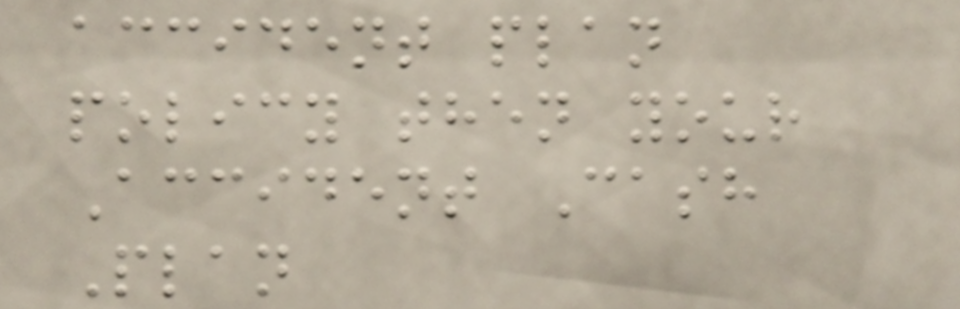accident plan
policy then your
Accident Cash
Plan
